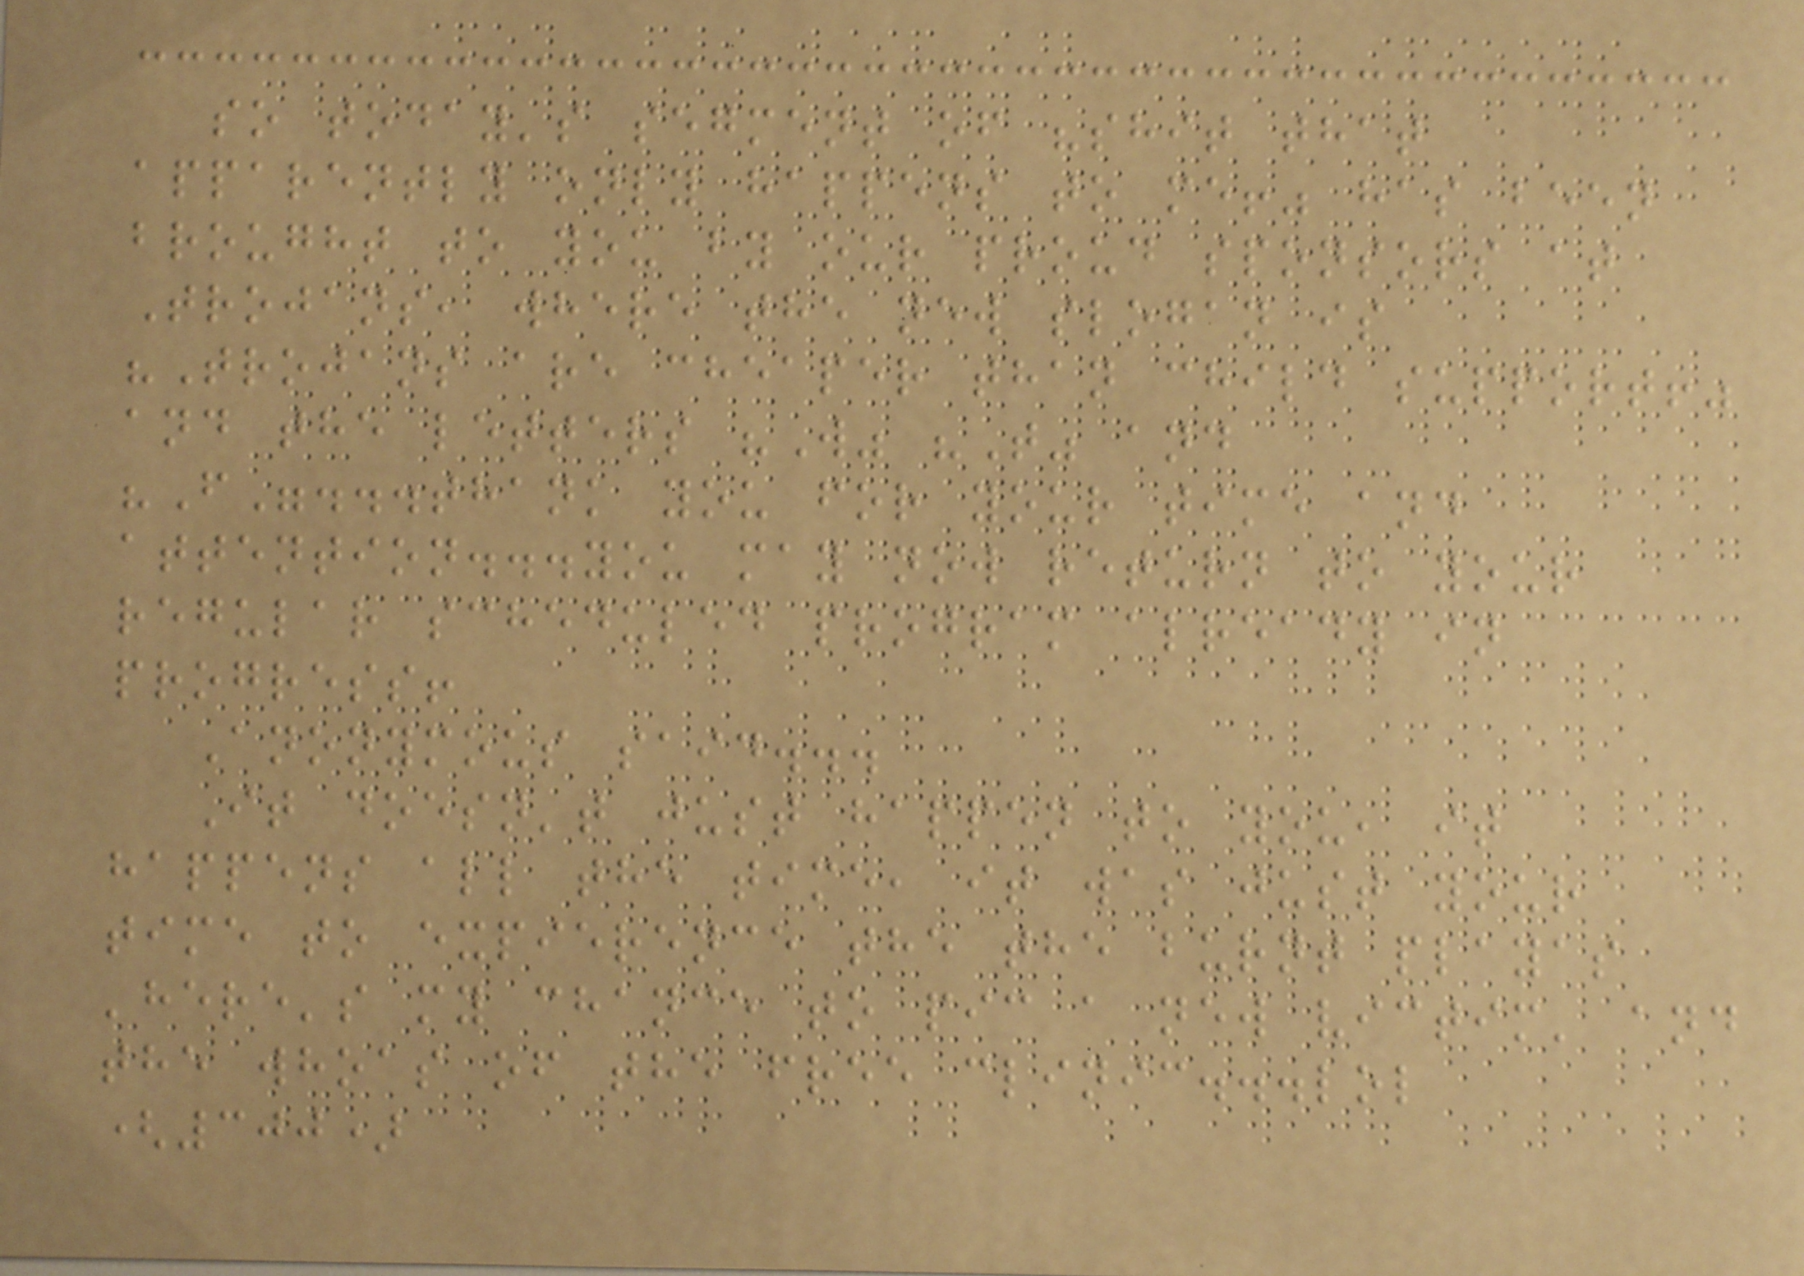so today's segment of "shit that
apparently only happens to me!" has been
brought to you by our proud sponsors at
Trojans, where the new slogan is
"Trojans are cheaper than child support!"
and the letters "W" "T" and
"F"...thank you for your time and
attention...you may now return to your
regular scheduled program already in
progress!
Anonymous said...
It doesn't just happen to you, it
happens all the time, it was just your
time to expierence the the burnt playas
'here's my chance to pic a new victim' and
the whoas of the free clinic...lol
(300)
